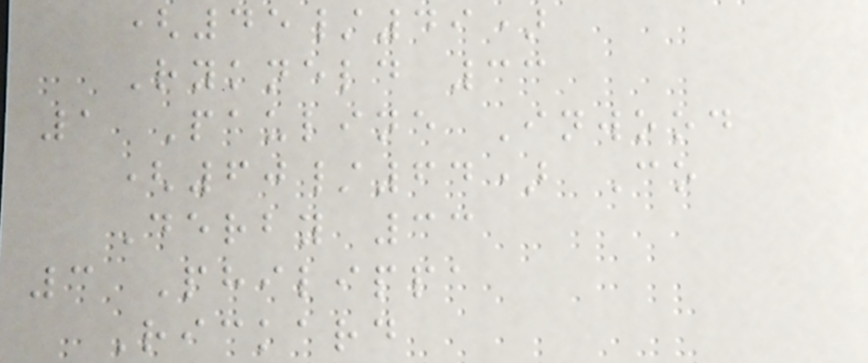(45/49)
Rykneld 33
1 Pauline Inwood
(60/64) Co
Derby 33
3 Philippa
Rickard
